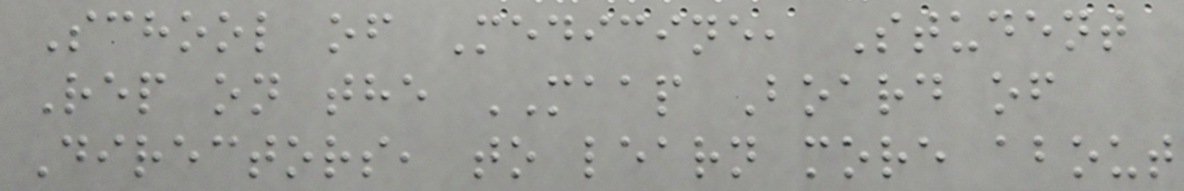School of Medicine, Student
Rep on the MAAP Board of
Directors, to learn more about
